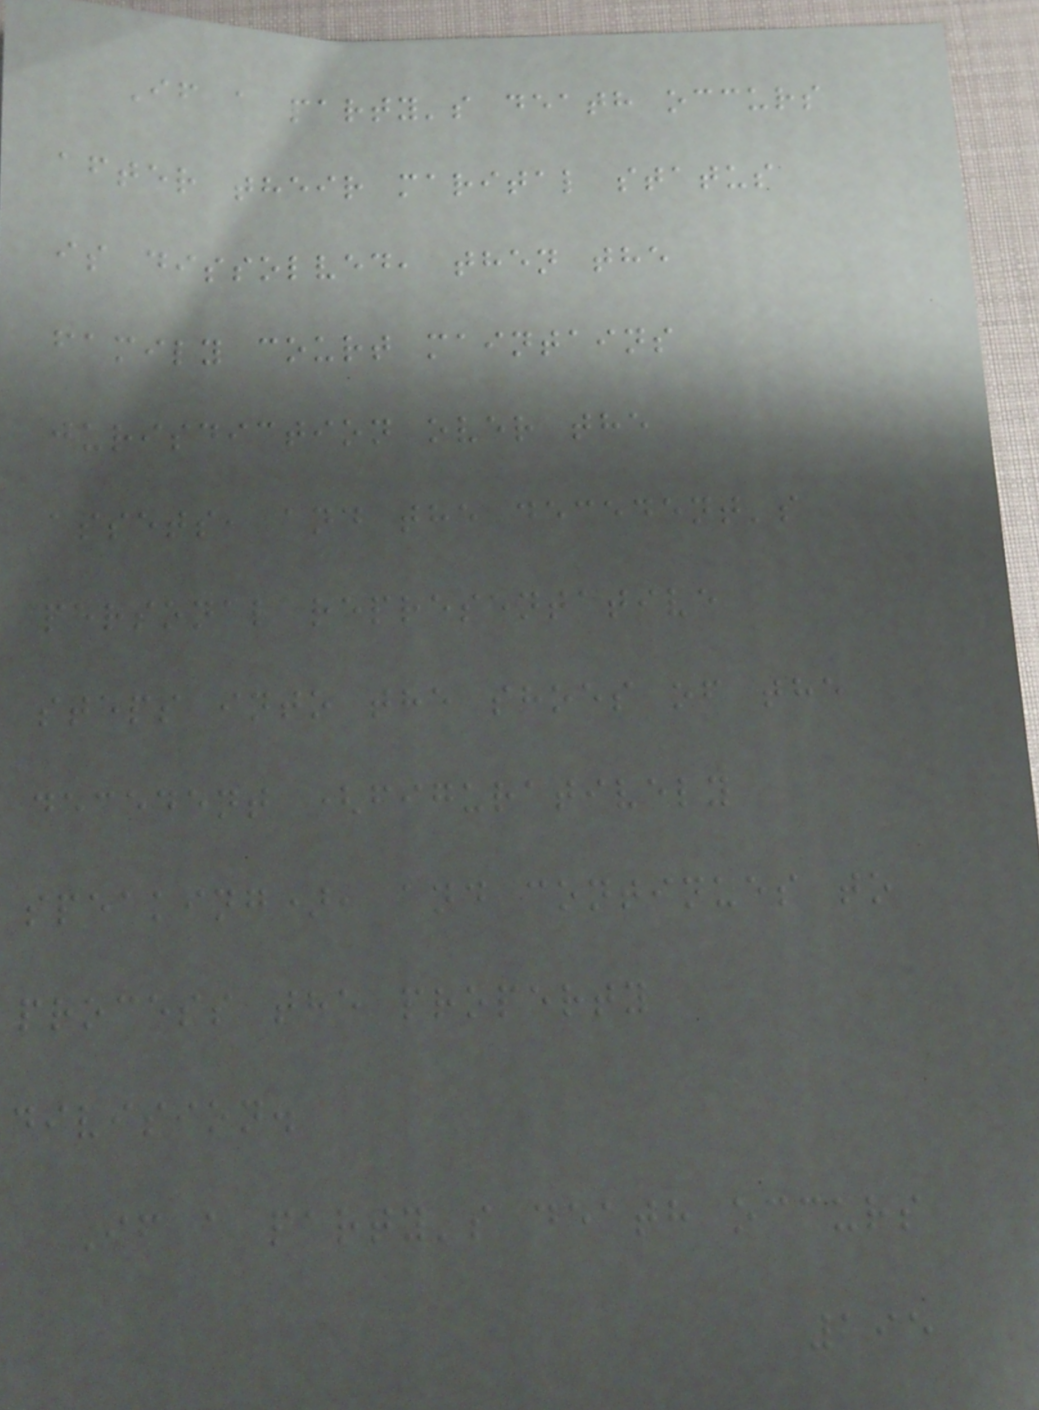If a party's death occurs
after their marital status
is dissolved, then the
family court maintains
jurisdiction over the
assets, and the decedent's
personal representative
steps into the shoes of the
decedent (figuratively
speaking), and continues to
process the property
division.
If a party's death occurs
195
